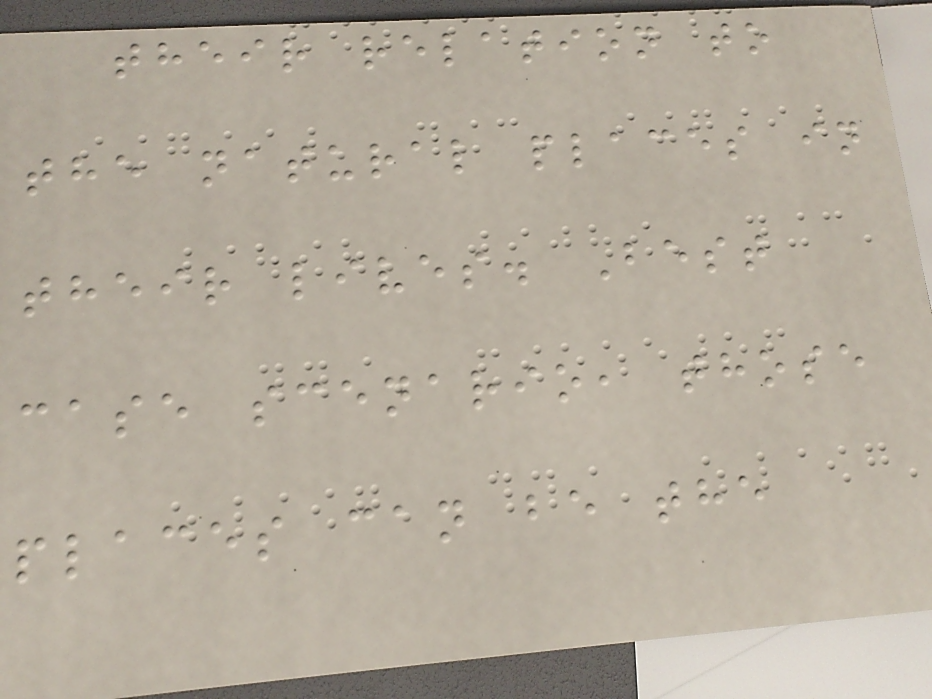their relation to
the natural places in
their lives. Best
case scenario, those
places can be the
